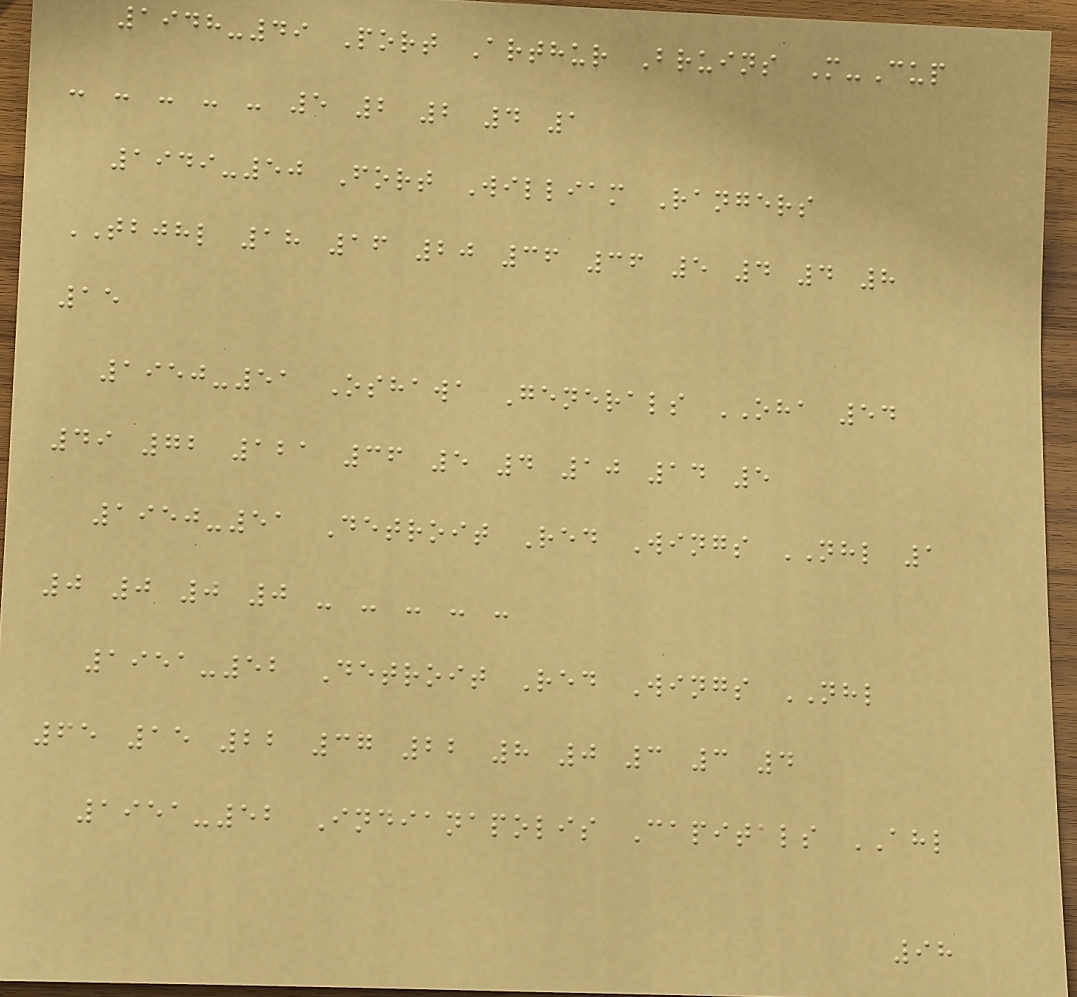1948-49 Port Arthur Bruins M-Cup
- - - - - 5 2 2 4 1
1949-50 Fort William Rangers
TBJHL 18 16 20 36 36 5 4 4 8
15
1950-51 Oshawa Generals OHA 54
49 72 121 36 5 4 10 14 5
1950-51 Detroit Red Wings NHL 1
0 0 0 0 - - - - -
1951-52 Detroit Red Wings NHL
65 15 22 37 22 8 0 3 3 4
1951-52 Indianapolis Capitals AHL
98
